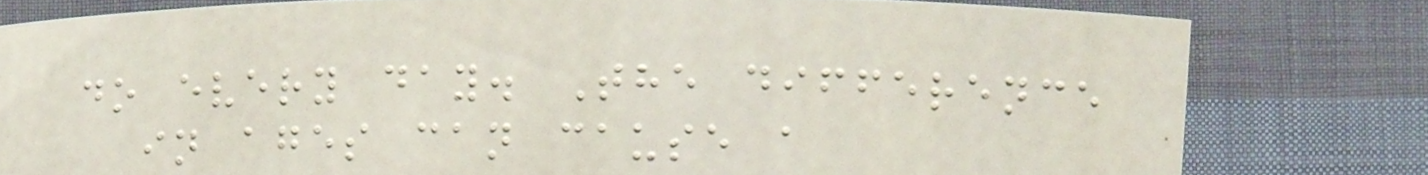do every day. The difference
in ages can cause a
